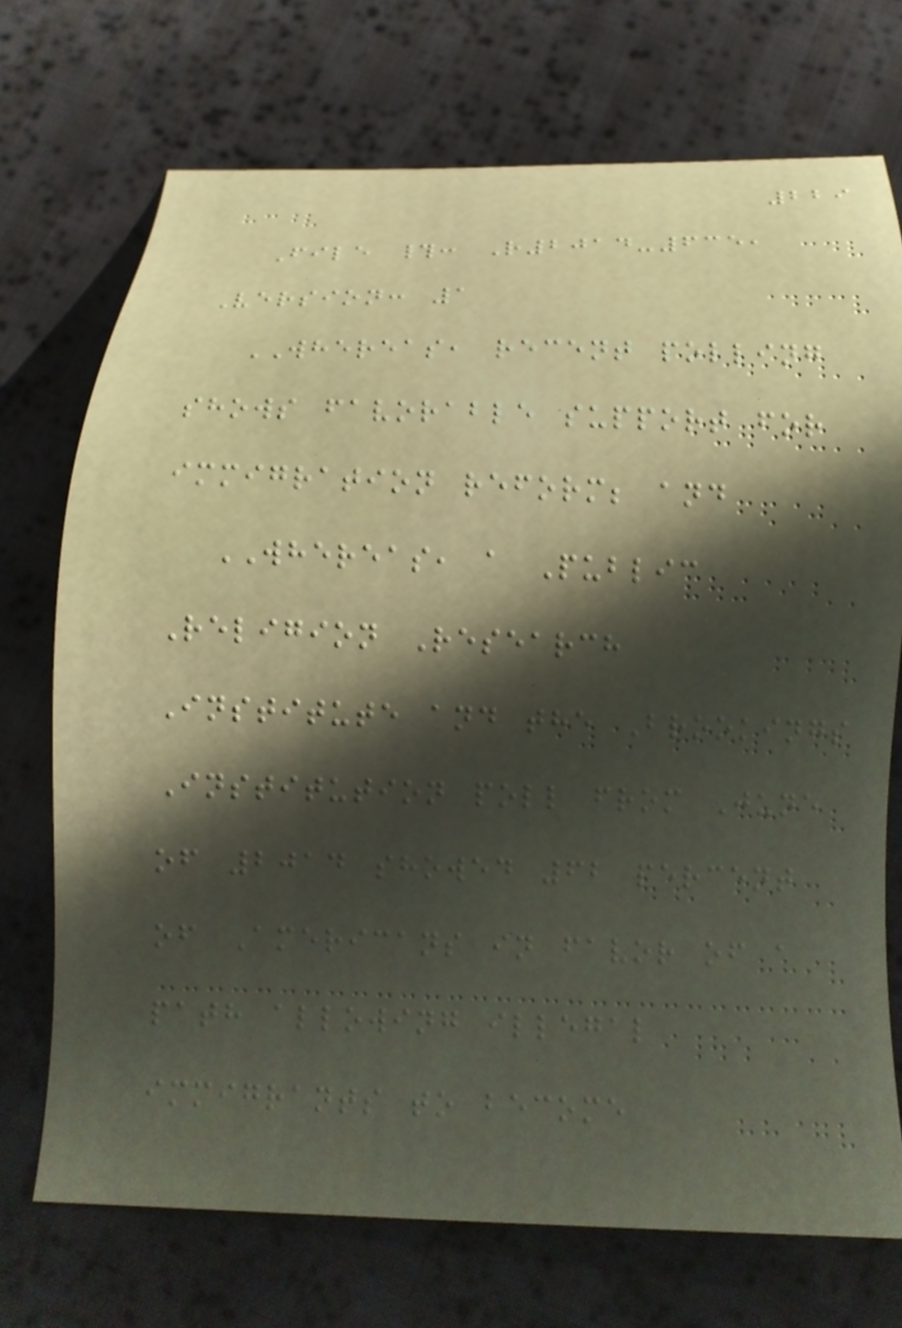229
File #: R2014-635,
Version: 1
WHEREAS, recent polling
shows favorable support for
immigration reform; and
WHEREAS, a Public
Religion Research
Institute and the Brookings
Institution poll from June
of 2014 showed 62 percent
of Americans in favor of a
path allowing illegal
immigrants to become
